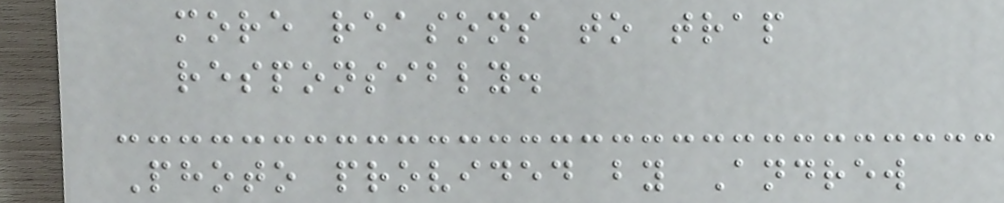more reasons to trap
responsibly.
Photo provided by Andrew
